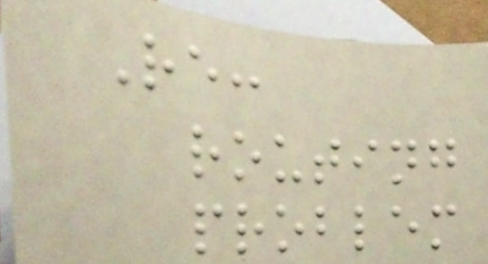Re:
routing
problem
